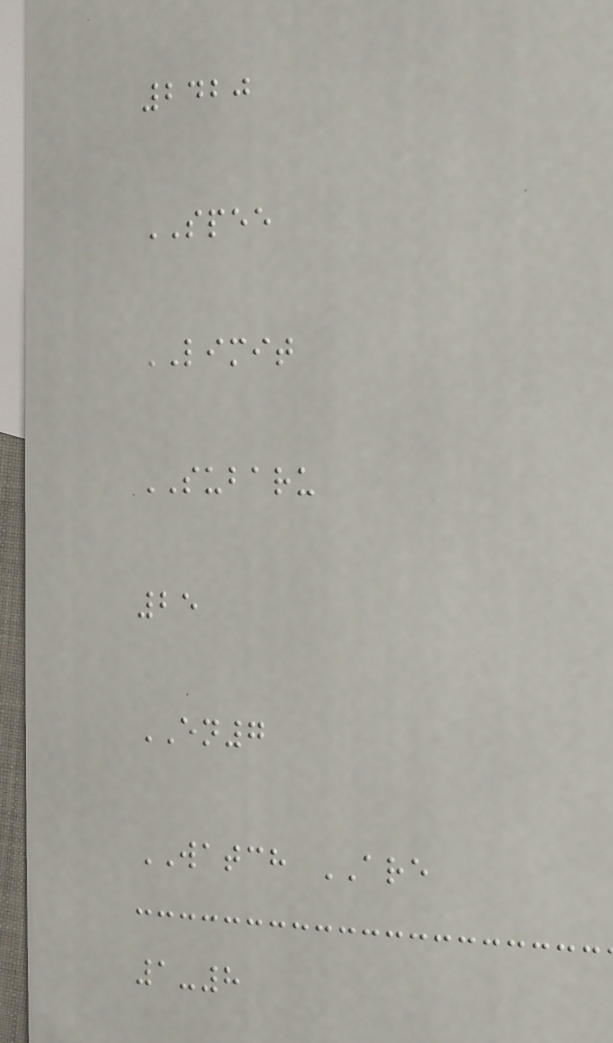2420
SPEE
LIMIT
SUBARU
25
EN7
WATCH ARE
1-8
